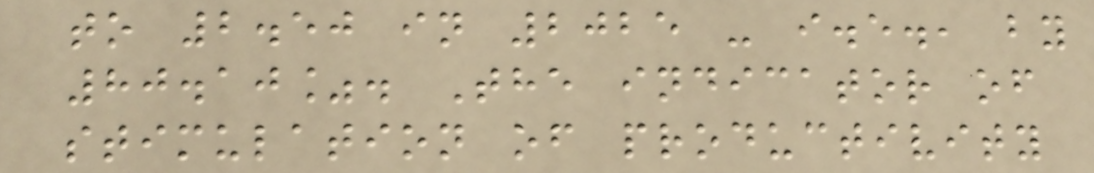to 2.50 in 2025 - i.e., by
80.10%. The indicator of
stimulation of productivity
